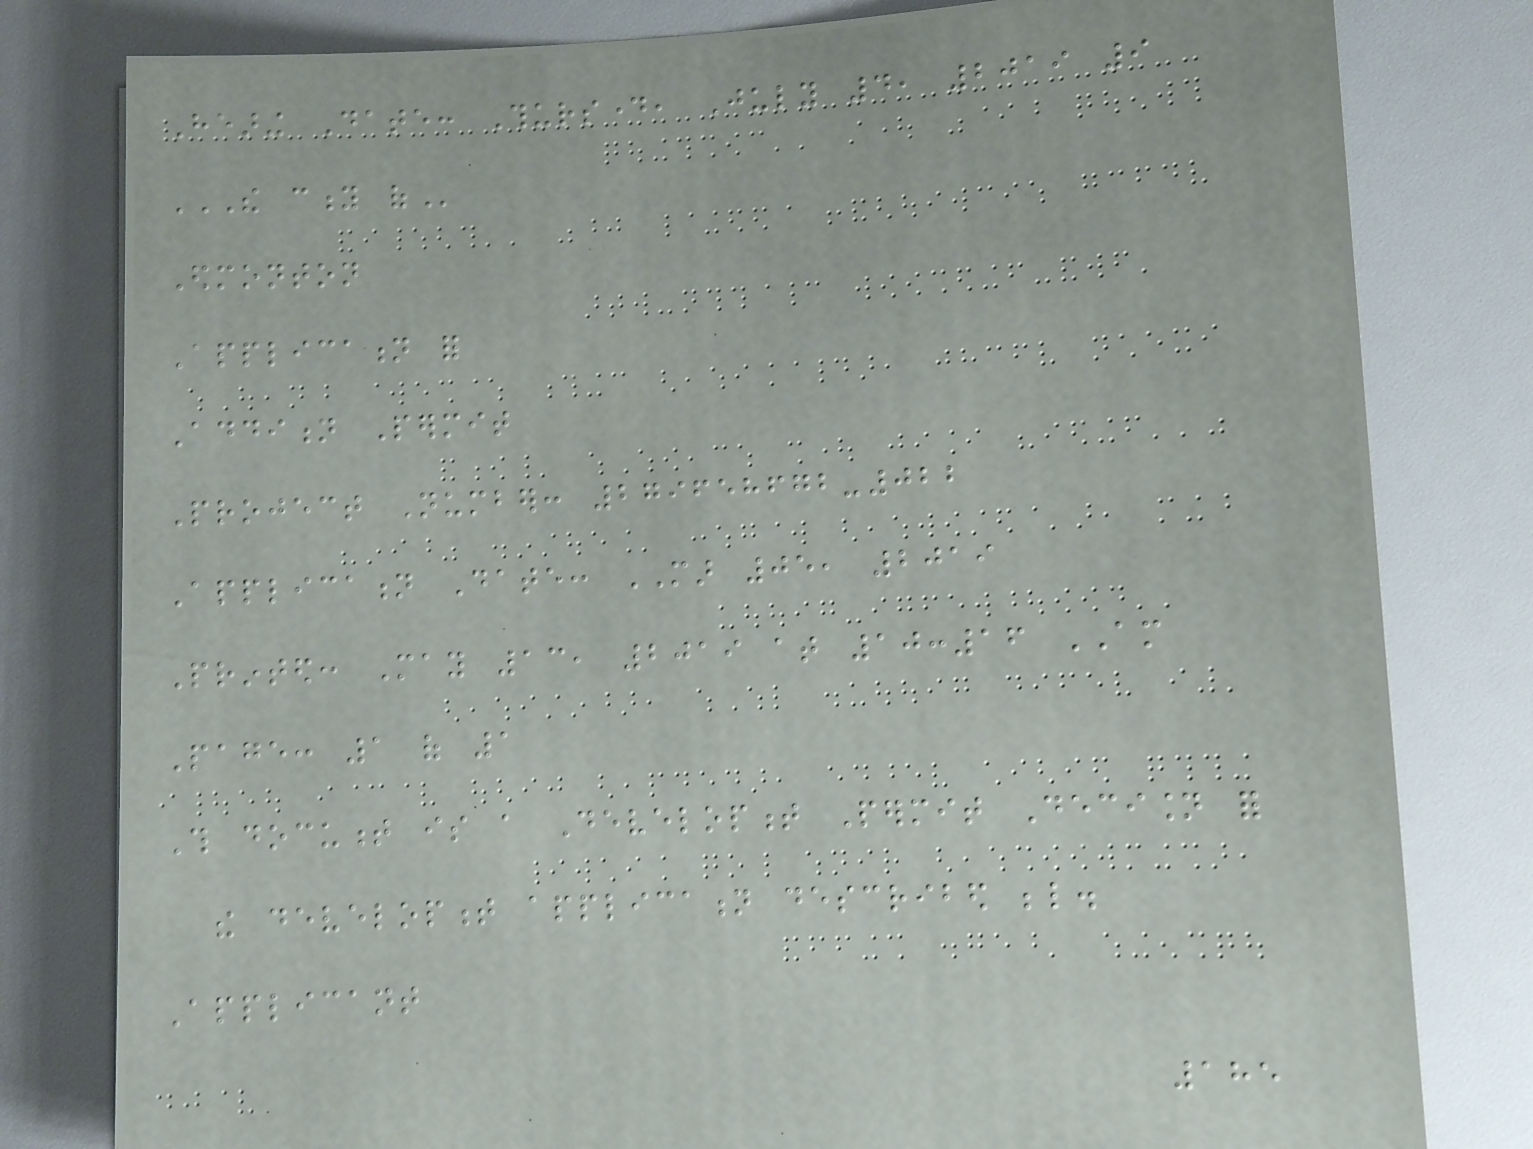Hearing Date: Thursday, July 4, 2019 9
THE CITY OF
Edmonton
Application for
Addition Permit
Project Number: 279658672-022
Application Date: MAR 05, 2019
Printed: May 13, 2019 at 10:16 AM
Page: 1 of 1
This document is a Development Permit Decision for
the development application described below.
Applicant
185
